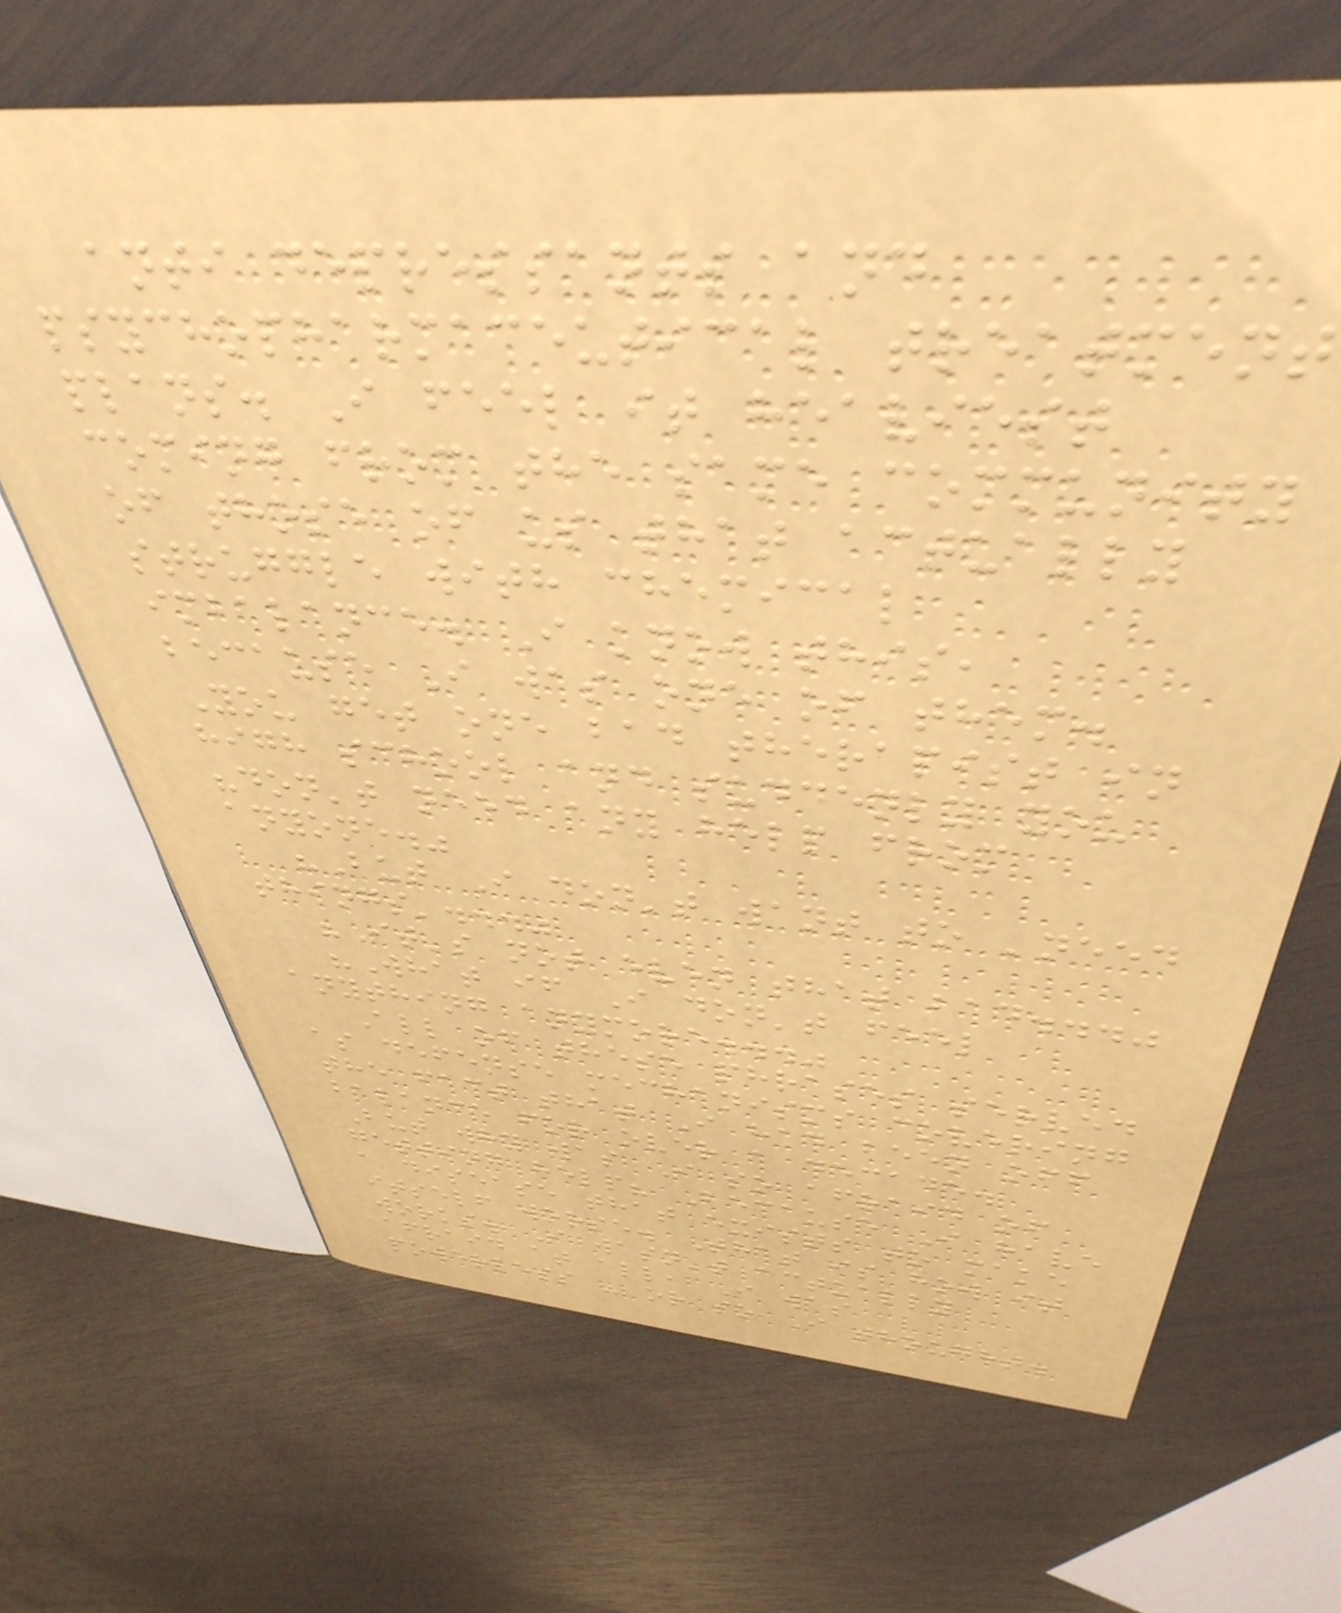anti depressants and
psychopharmaceutical treatment
plans. I feel it heaviest
coming from the same community
of those of us that actually
struggle with chemical
imbalance. I know this,
because I was one of them.
You get one bad therapist in
high school and suddenly you
"don't need any help from
anyone."
"But I don't want to 'need
things'..."
"It's not even that bad..."
"What if I don't feel
anything anymore..."
All of these phrases served
as defense mechanisms covering
the fact that I had been off
balance for over a decade.
But why was I so afraid of
getting help? Because I have
a disease that exists to make
itself worse. That is how it
works. I wasn't actually
afraid at all, I was
powerless - or so I thought.
